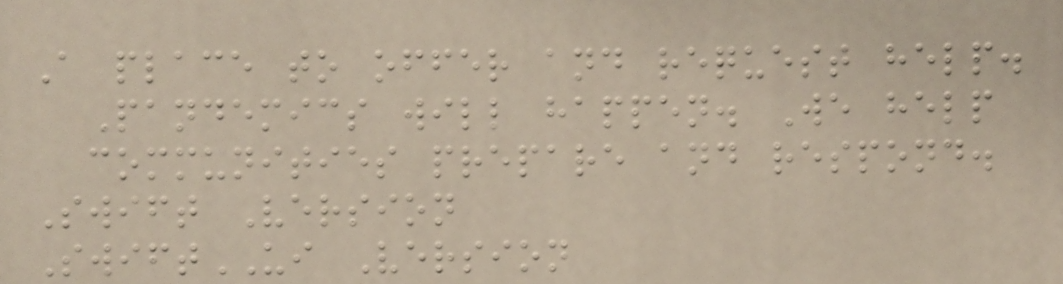A place to offer and request help.
Pandemics will happen. We help
communities prepare and respond.
Swift Version
SwiftUI Version
